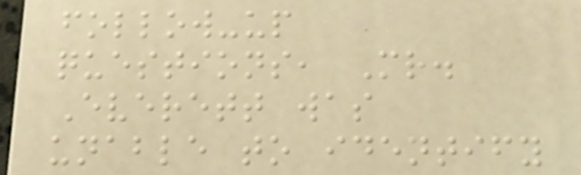follow-up
questions, Mr.
Everett was
unable to identify
